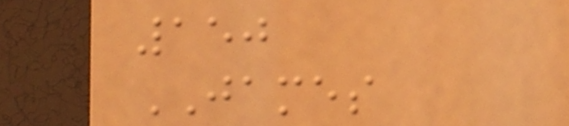150
JAMES
